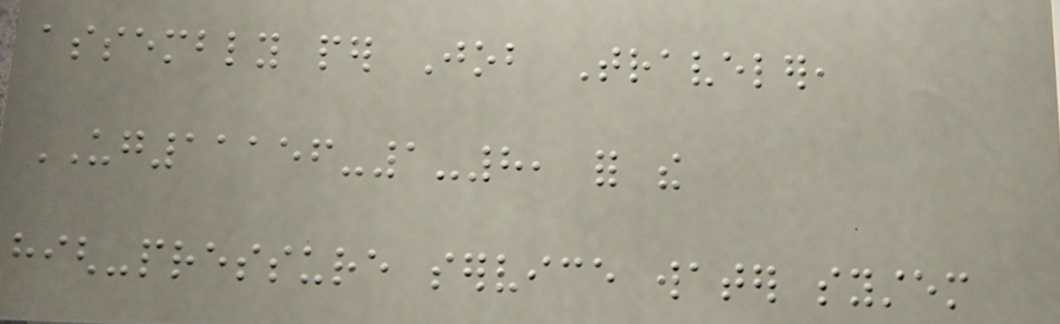assembly per Job Traveler,
UG11156-1-8, for the
high-pressure service water system
